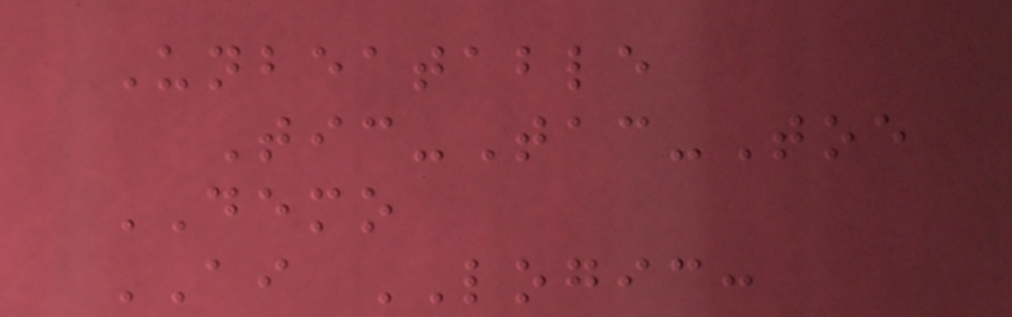Unbeatable
Tic-Tac-Toe
DEMO
AI LOGIC:
